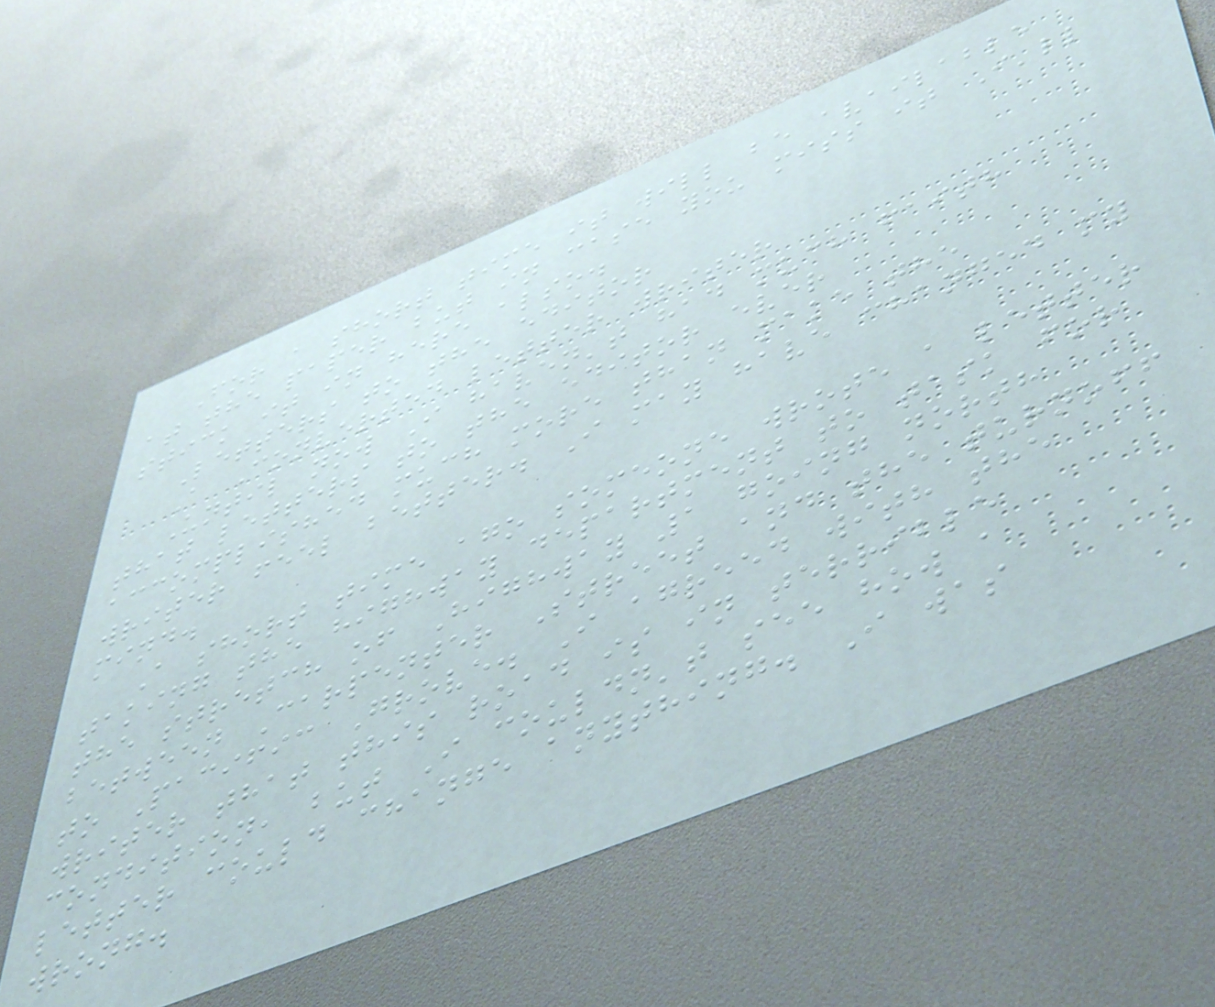For a short time it will be available
at the paper but in case you miss it I'll
stick it in here also.
Letters to the editor
A Converted letter writer
Until now I haven't had much faith
that letters to the editor ever
accomplished much more than make the
writer feel better. I may have changed my
mind.
A short time ago someone wrote a letter
taking the highway department to task for
the stretch of Highway 1 going north
between Carpenter Street and the turnoff
to Pacific Grove. I agreed with the
writer that this road is in terrible
condition, but I couldn't see how a
letter could change anything. I was
wrong.
